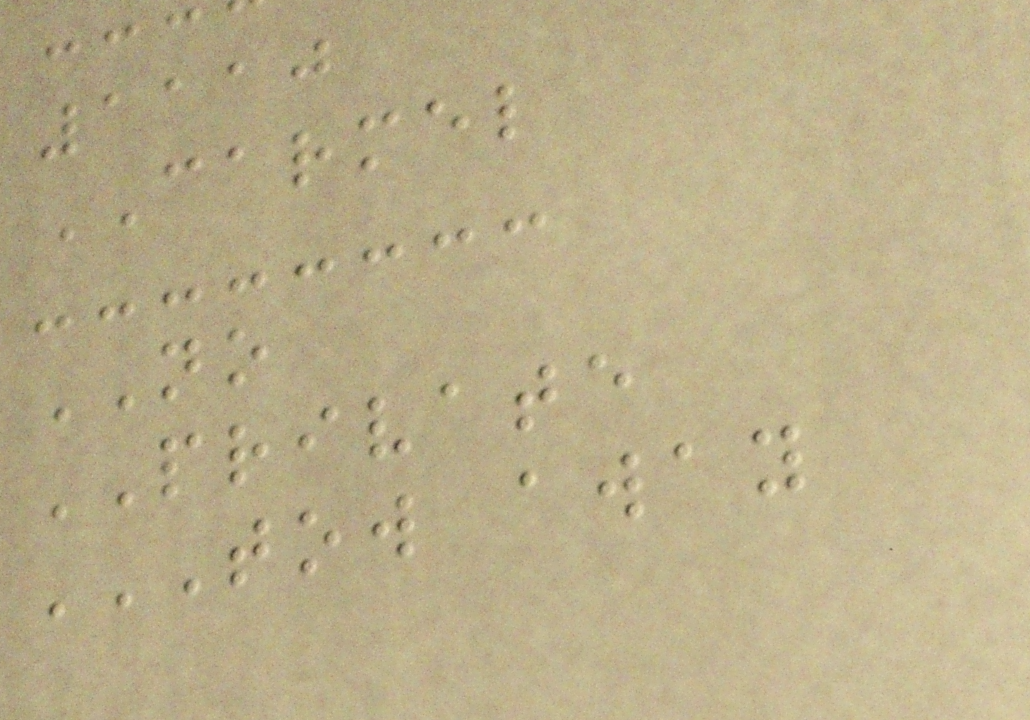1110
CARMEL
NO
PRIVATE
TOW AWAY
